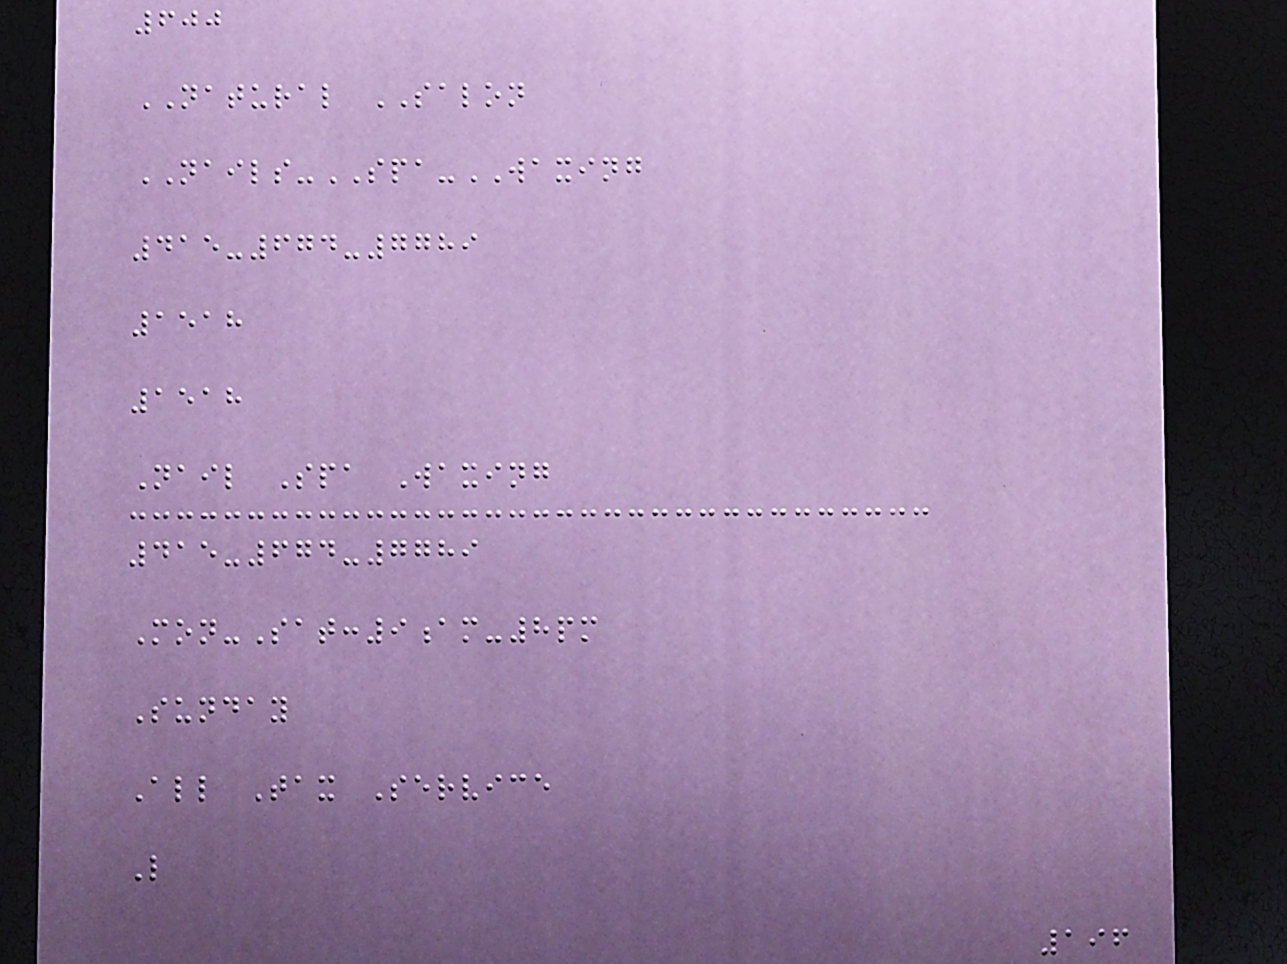600
NATURAL SALON
NAILS-SPA-WAXING
415-674-7789
1518
1518
Nail Spa Waxing
415-674-7789
Mon-Sat:9am-8pm
Sunday
All Tax Service
L
196
